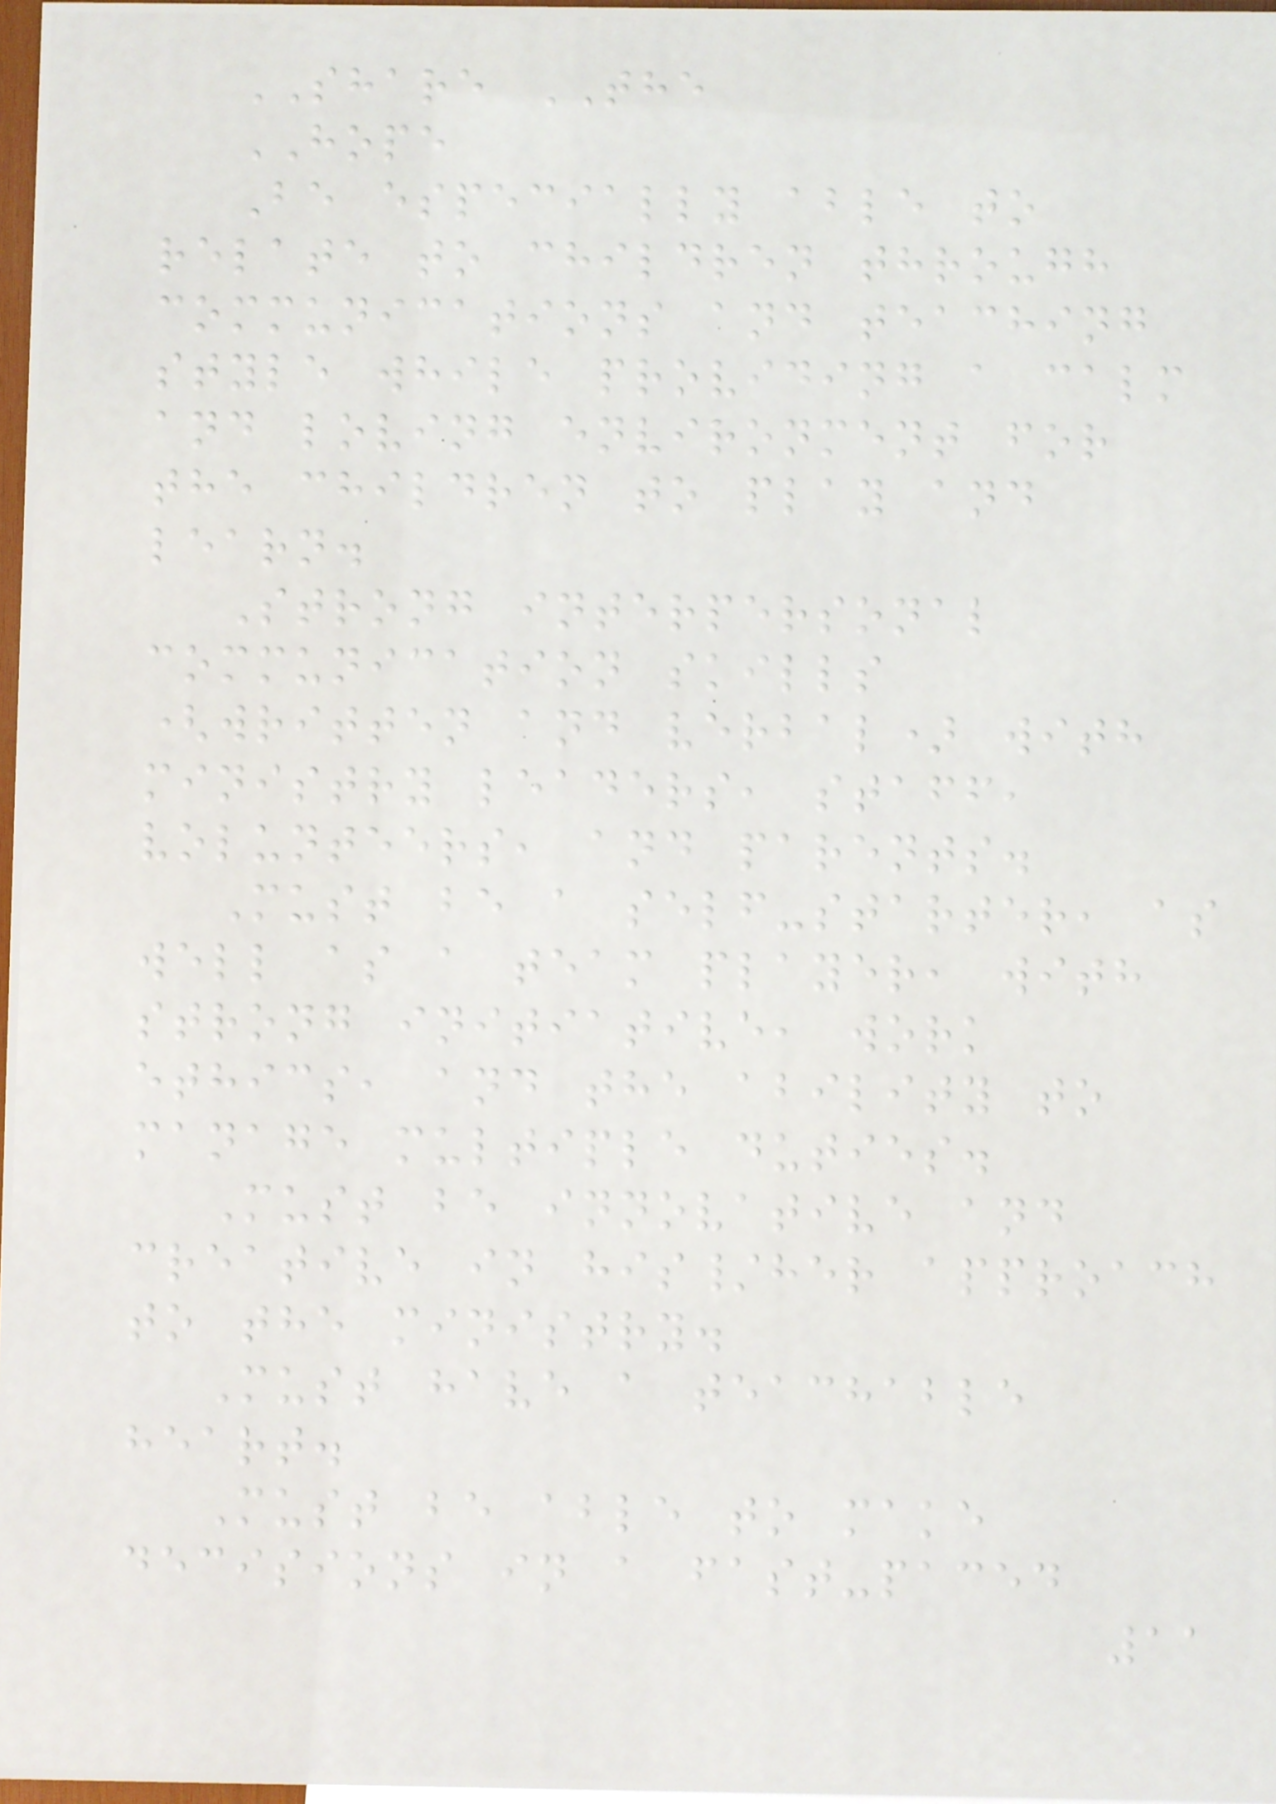SHARE THE
HOPE
Be especially able to
relate to children through
communications and teaching
style while providing a calm
and loving environment for
the children to play and
learn.
Strong interpersonal
communication skills
(written and verbal) with
ministry leaders, staff,
volunteers, and parents.
Must be a self-starter, as
well as a team player, with
strong initiative, work
ethics, and the ability to
manage multiple duties.
Must be innovative and
creative in his/her approach
to the ministry.
Must have a teachable
heart.
Must be able to make
decisions in a fast-paced
11
